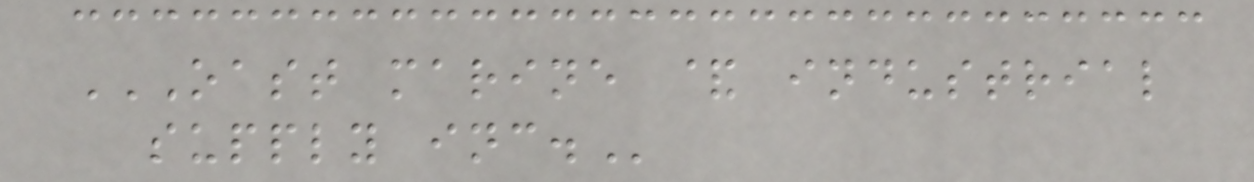OAST MARINE & INDUSTRIAL
SUPPLY INC.
